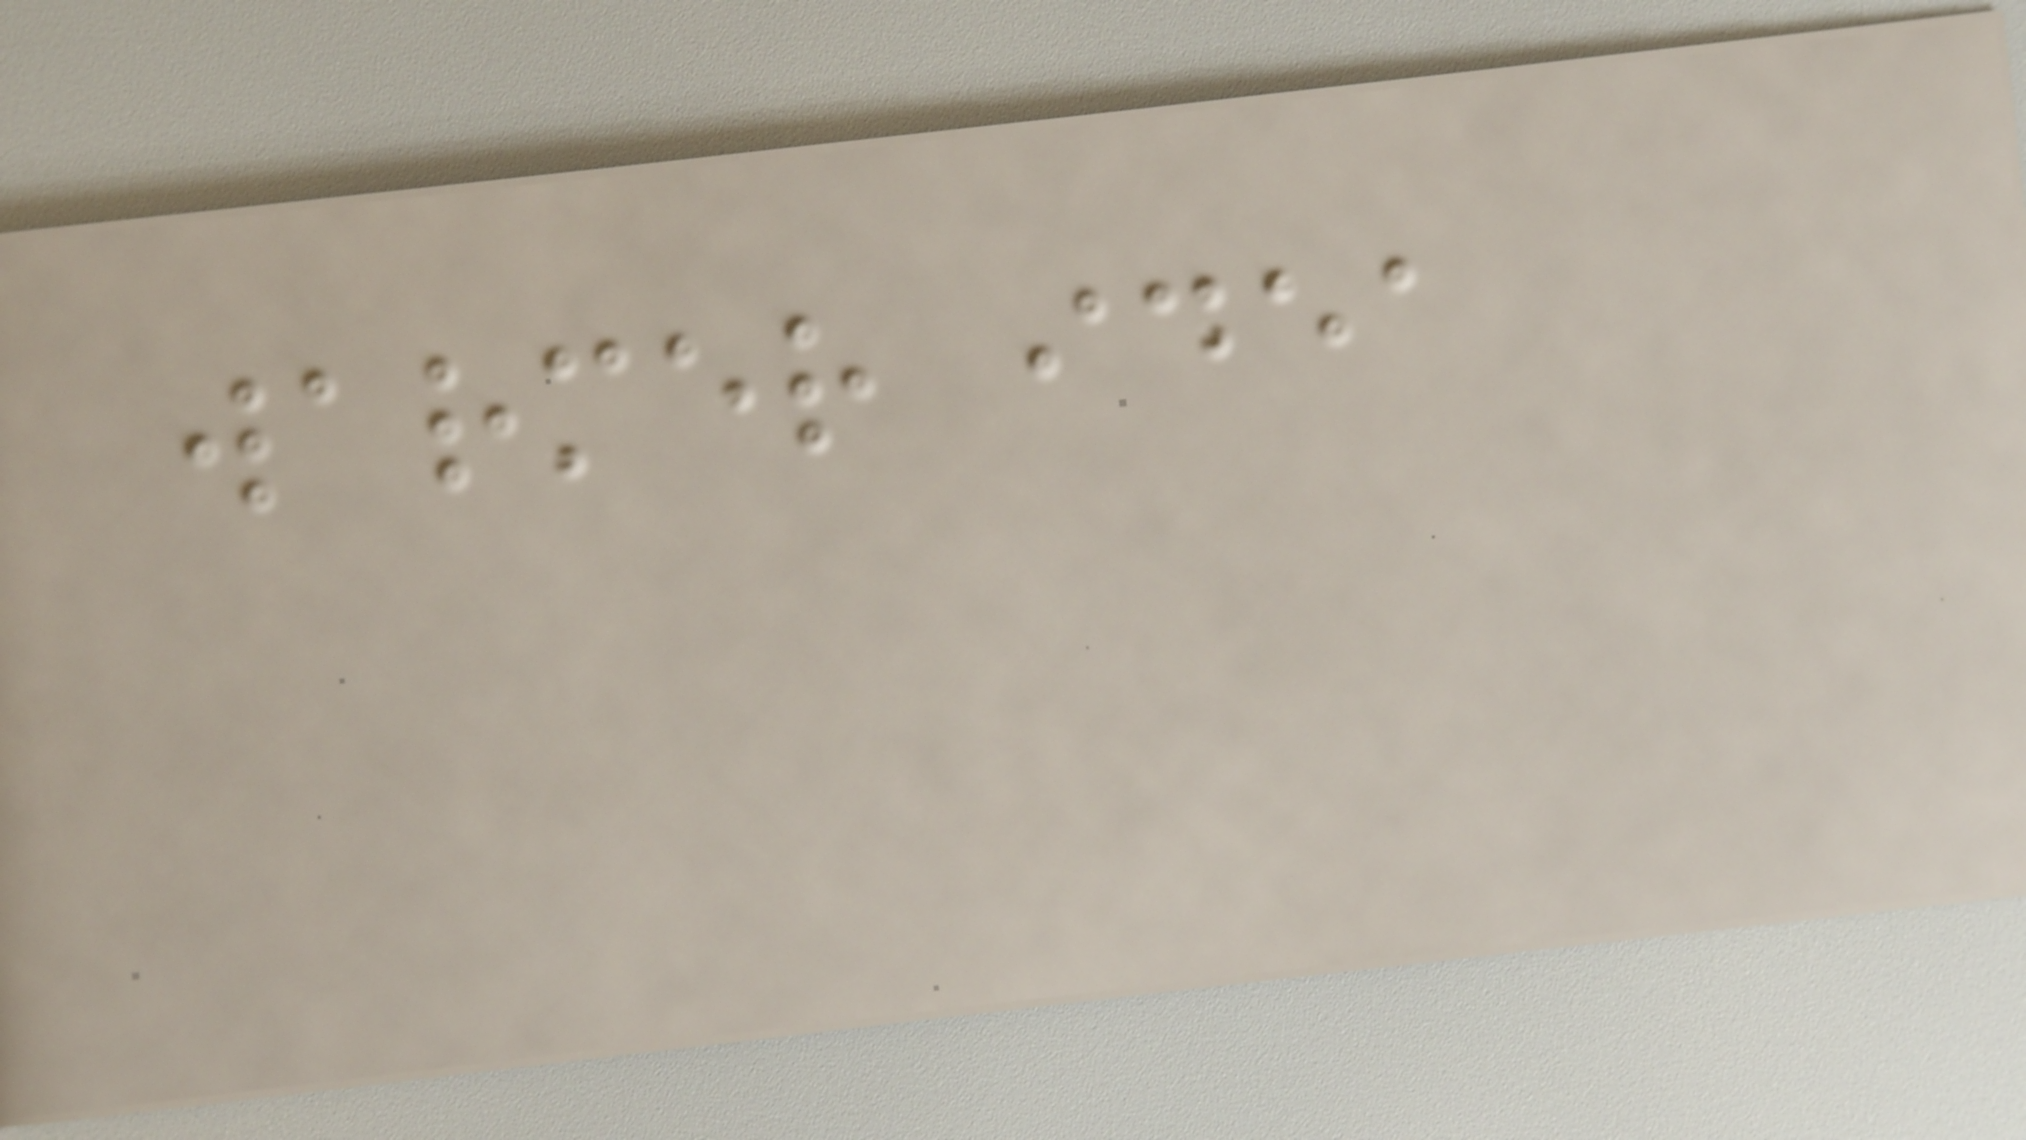warmer idea
